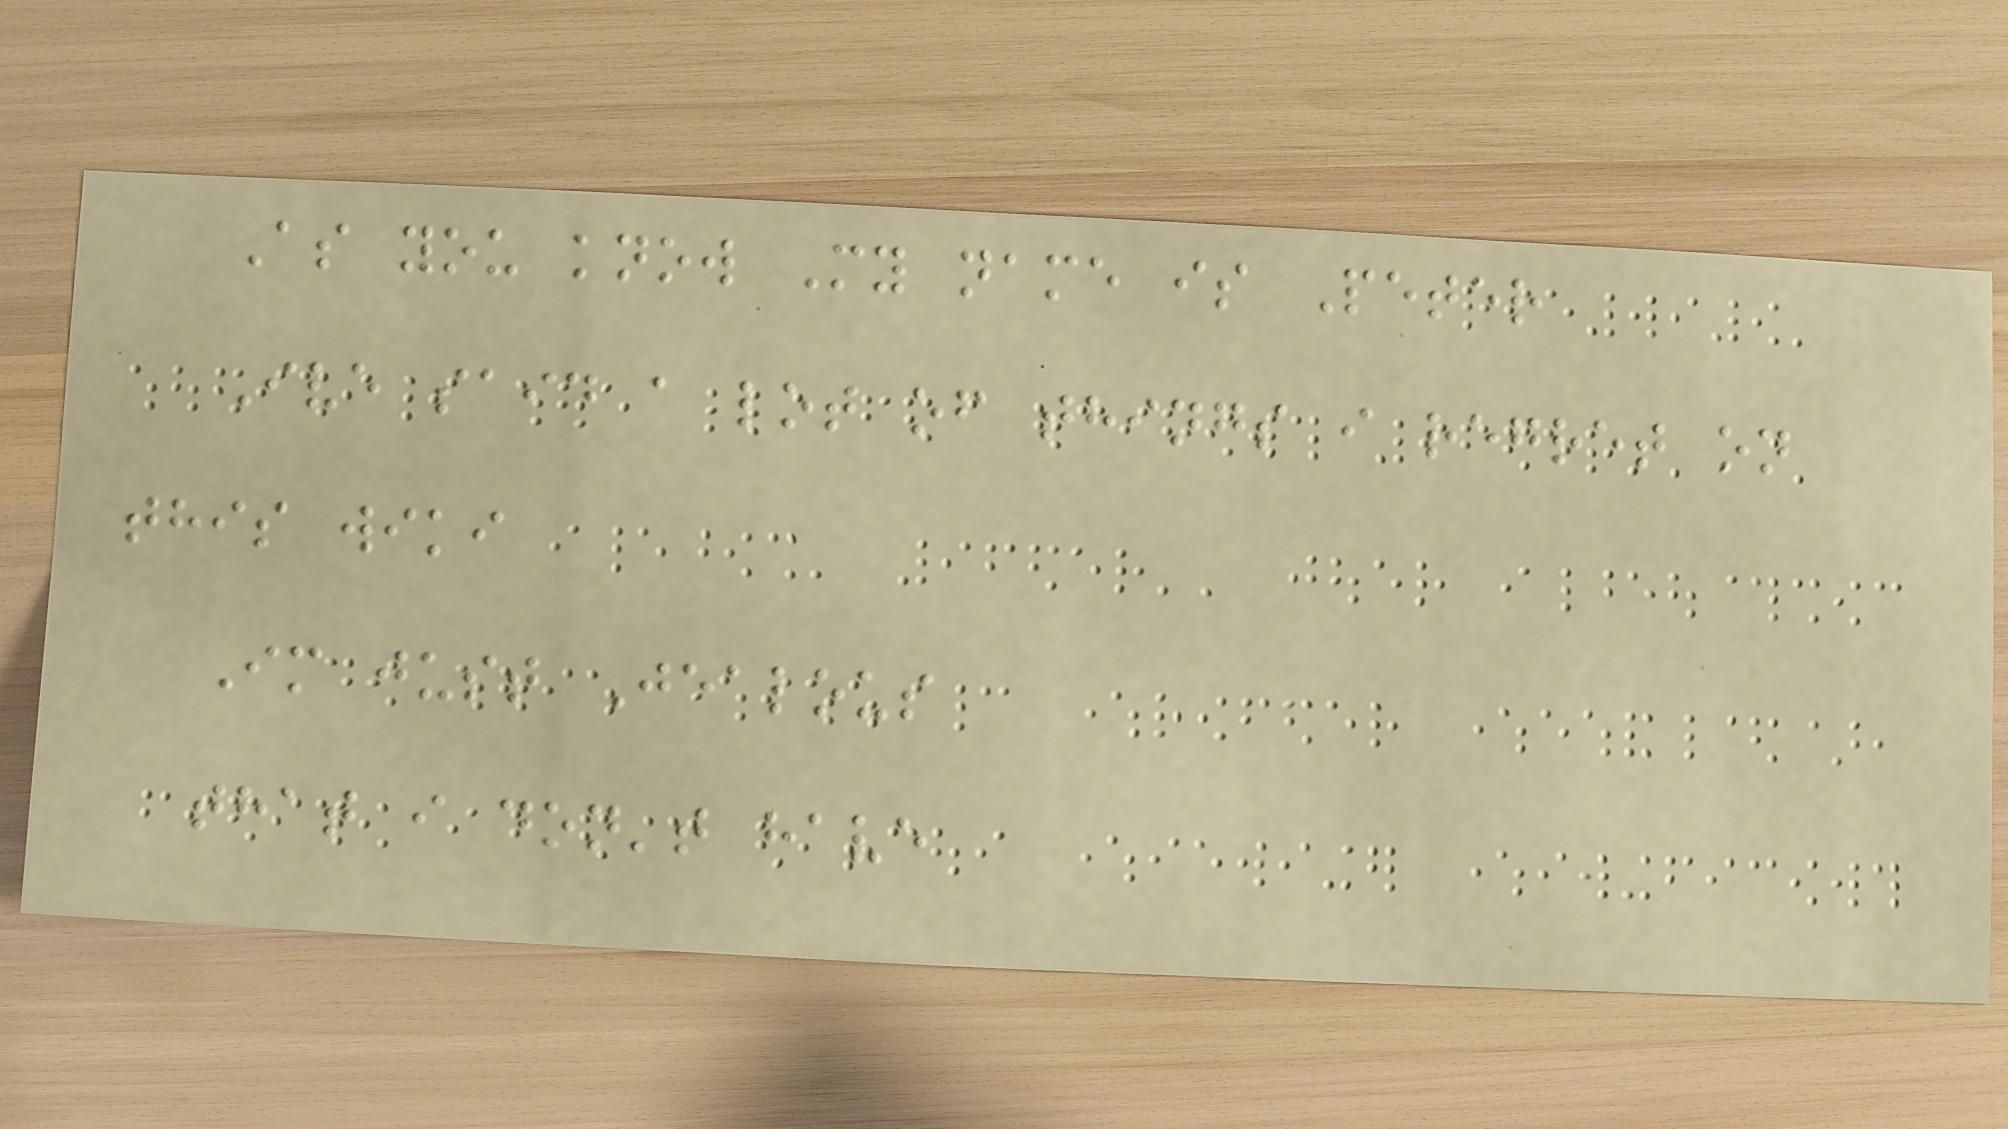As you know My name is Peter
Ive said a lot of things i regret on
this wiki
Im just Jealous
that i don't have
